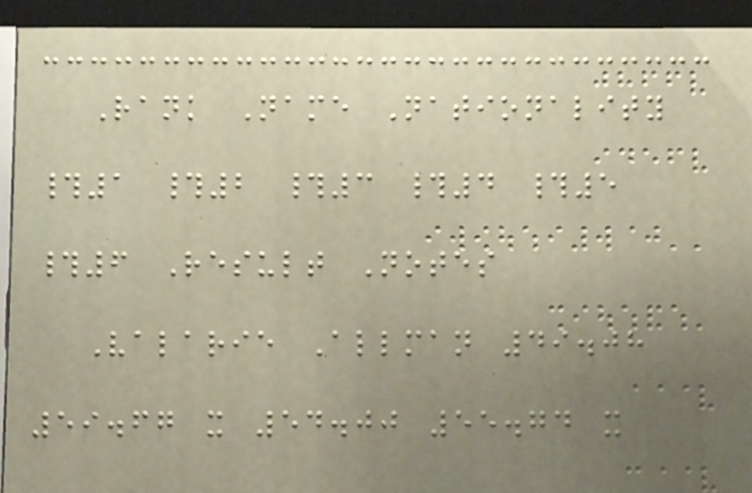Rank Name Nationality
#1 #2 #3 #4 #5
#6 Result Notes
Valarie Allman 49.08
59.67 x 54.00 55.74 x
